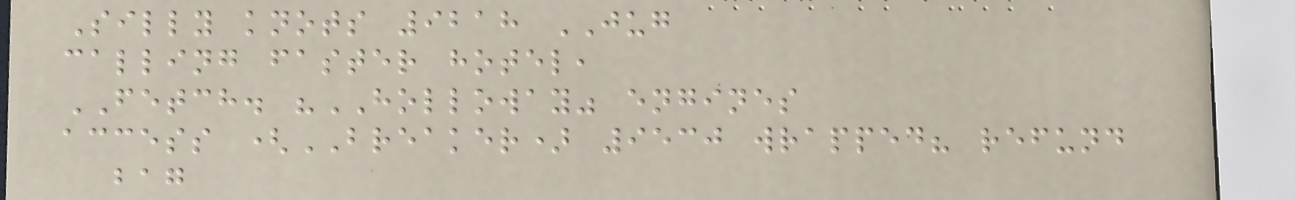Silly knots 9218 JUG
calling faster hotel,
FETCH. "HOLLOWAY" engines
access (BREAKER) 9530 wrapped? refund
bag
